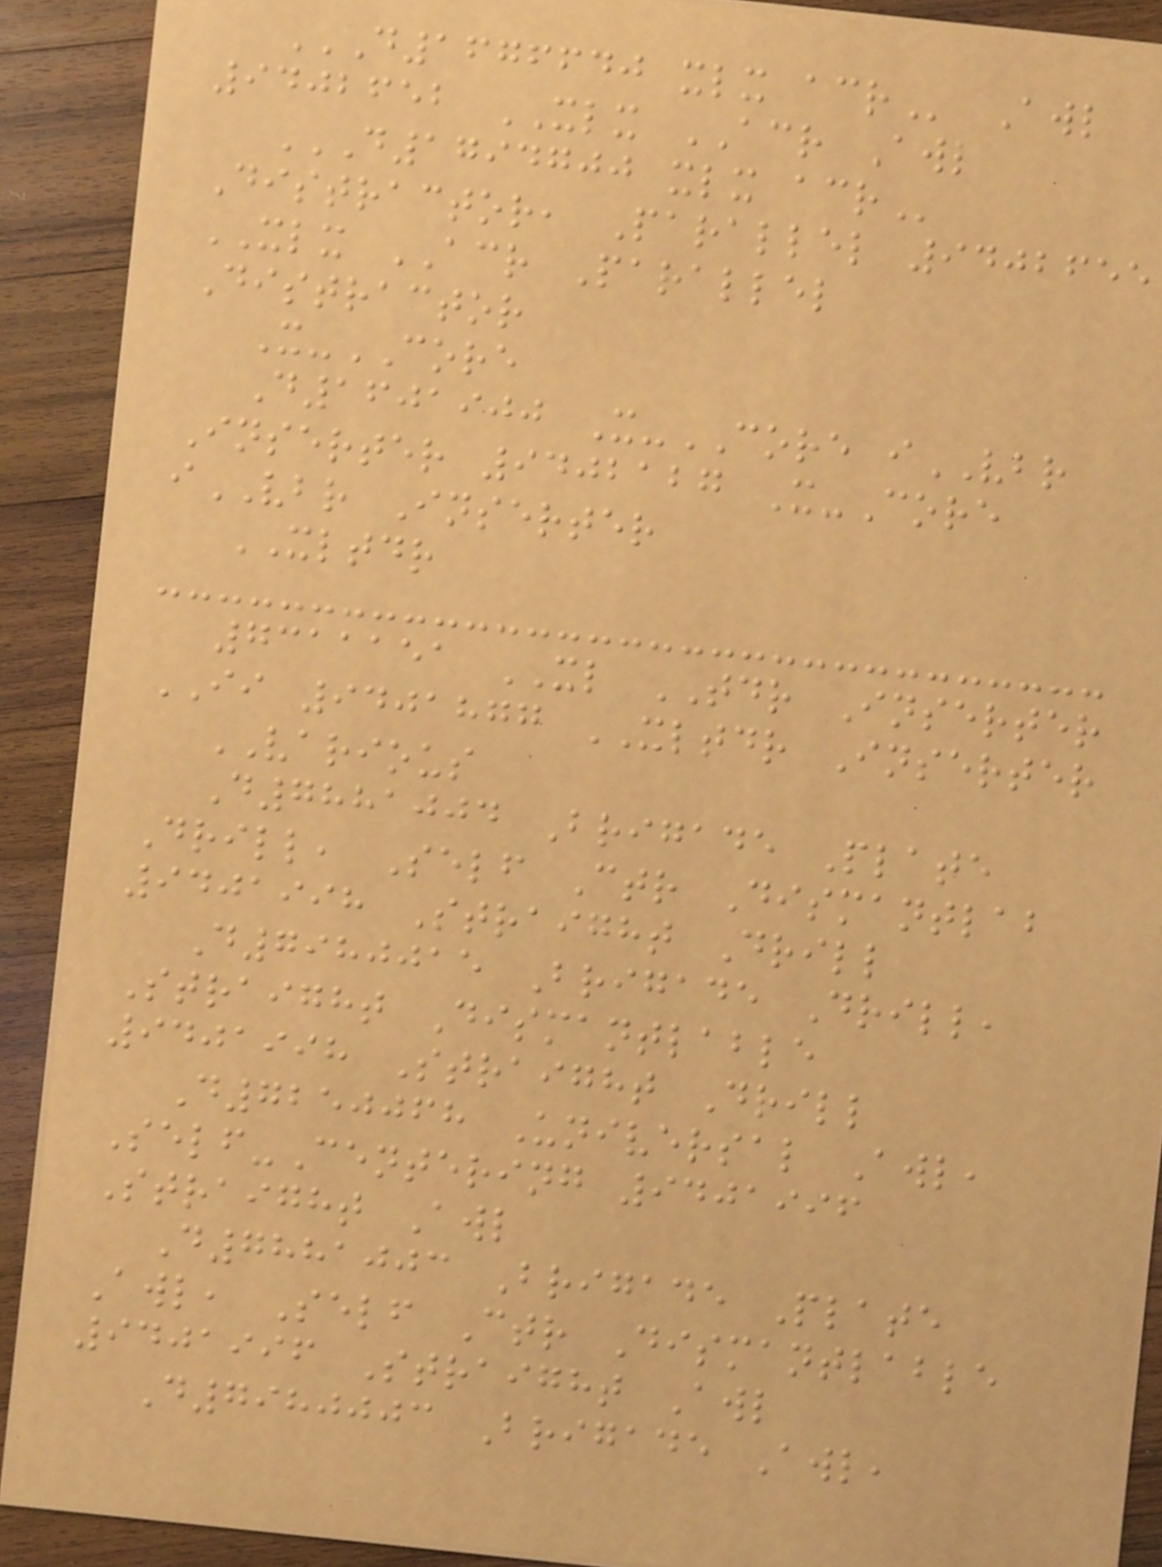D1676640 XLX ACR Awl
9402652 XLX ACR Awl
D1794700 XLX ACR
Distractor, Parallel 9402655
XLX ACR Parallel
Distractor
X-CORE
D1601900 X-CORE iVBR
Inserter 9402127 X-Core
iVBR Inserter
XLTDR
7311151 XL TDR Inserter
II 9401877 XLTDR Inserter
VARIOUS
D7881004 Brigade Plate
Drill, Self Ctr Dismantlab
9401998 Straight Drill
D7980015 Brigade Drill,
Straight Dismantlable
9401998 Straight Drill
D7250068 Universal Awl,
Self-Centering 9401996
Straight Awl
D7881003 Brigade Plate
Awl, Self Ctr Dismantlable
9401996 Straight Awl
D7980003 Brigade Awl,
